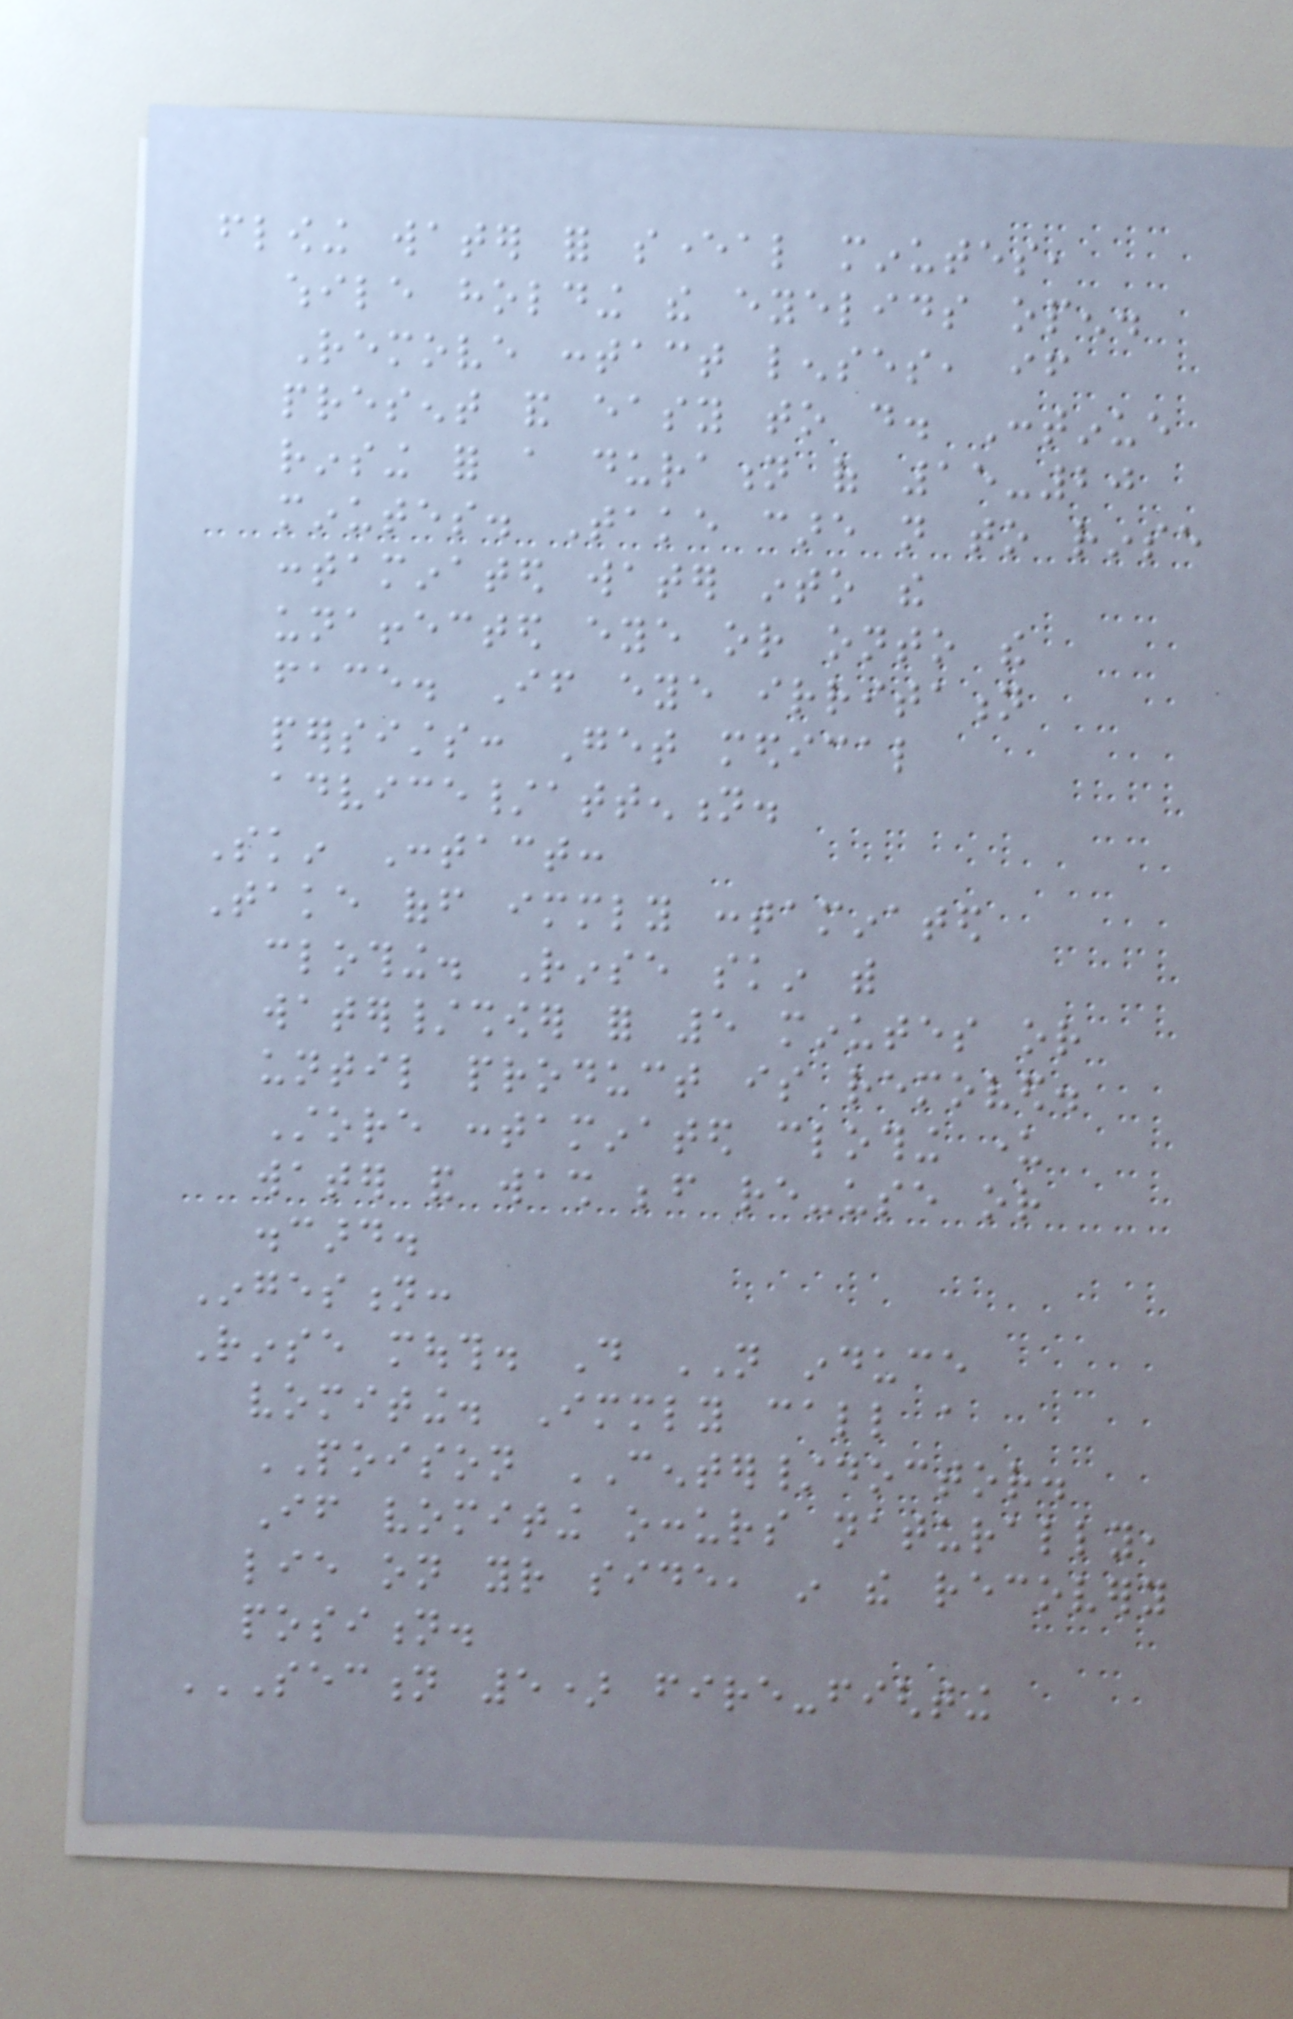flowing water for several minutes,
while holding the eyelids open.
Remove contact lenses, if
present and easy to do. Continue
rinsing for a duration of 15-20
minutes. Take care not to rinse
contaminated water into the
unaffected eye or onto the
face. If eye irritation
persists: Get medical
advice/attention.
Skin Contact:
Take off immediately contaminated
clothing. Rinse skin with
water/shower for 5 minutes or
until product is removed.
Store contaminated clothing under
water and wash before re-use or
discard.
Ingestion:
Rinse mouth. Do NOT induce
vomiting. Immediately call a
POISON CENTER/doctor.
If vomiting occurs naturally,
lie on your side, in the recovery
position.
SECTION 5) FIRE-FIGHTING
